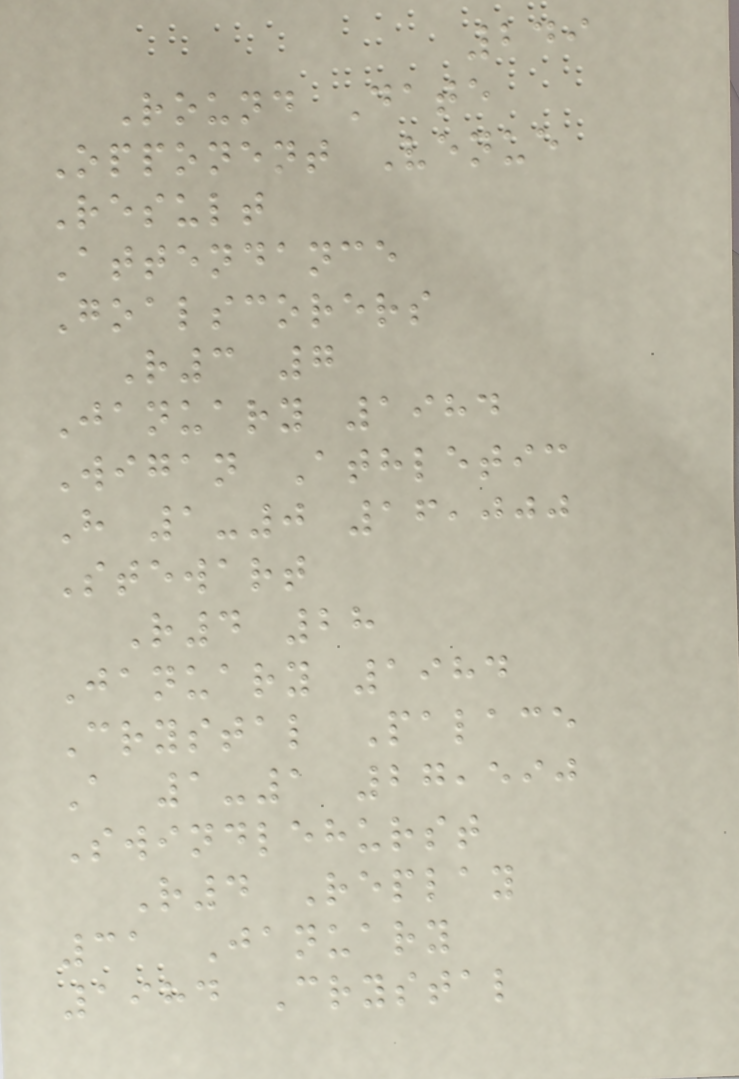249
Round Date
Opponent Venue
Result
Attendance
Goalscorers
R3 7
January 1984
Wigan Athletic
H 1-0 16,000
Stewart
R4 28
January 1984
Crystal Palace
A 1-1 27,590
Swindlehurst
R4 Replay
31 January
1984 Crystal
